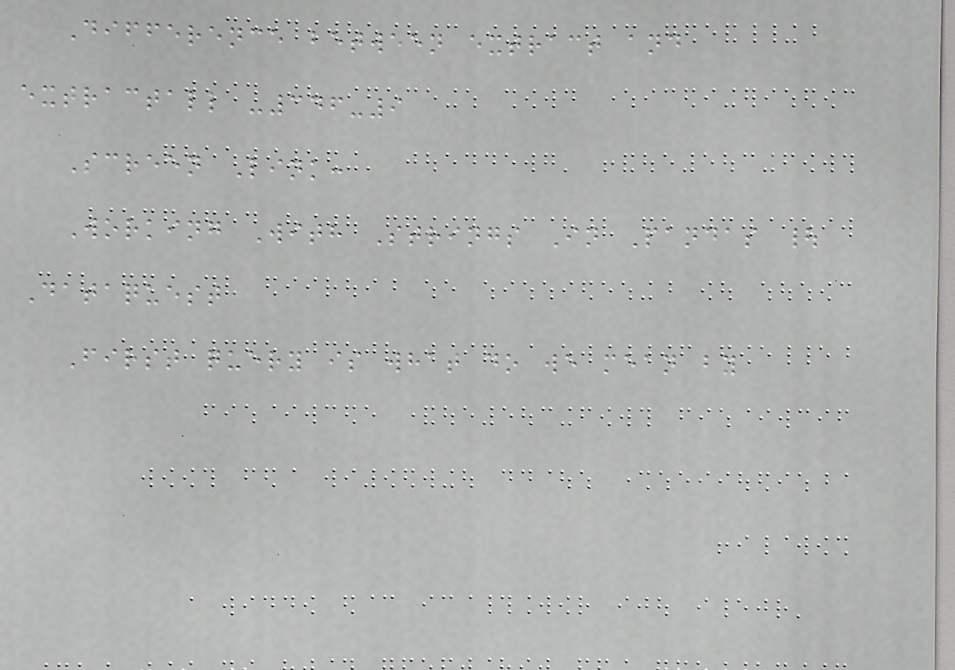Difference between extract and
extractall -346-9
Screen Link:
Working With Strings In Pandas |
Dataquest
First query is what do we mean by
